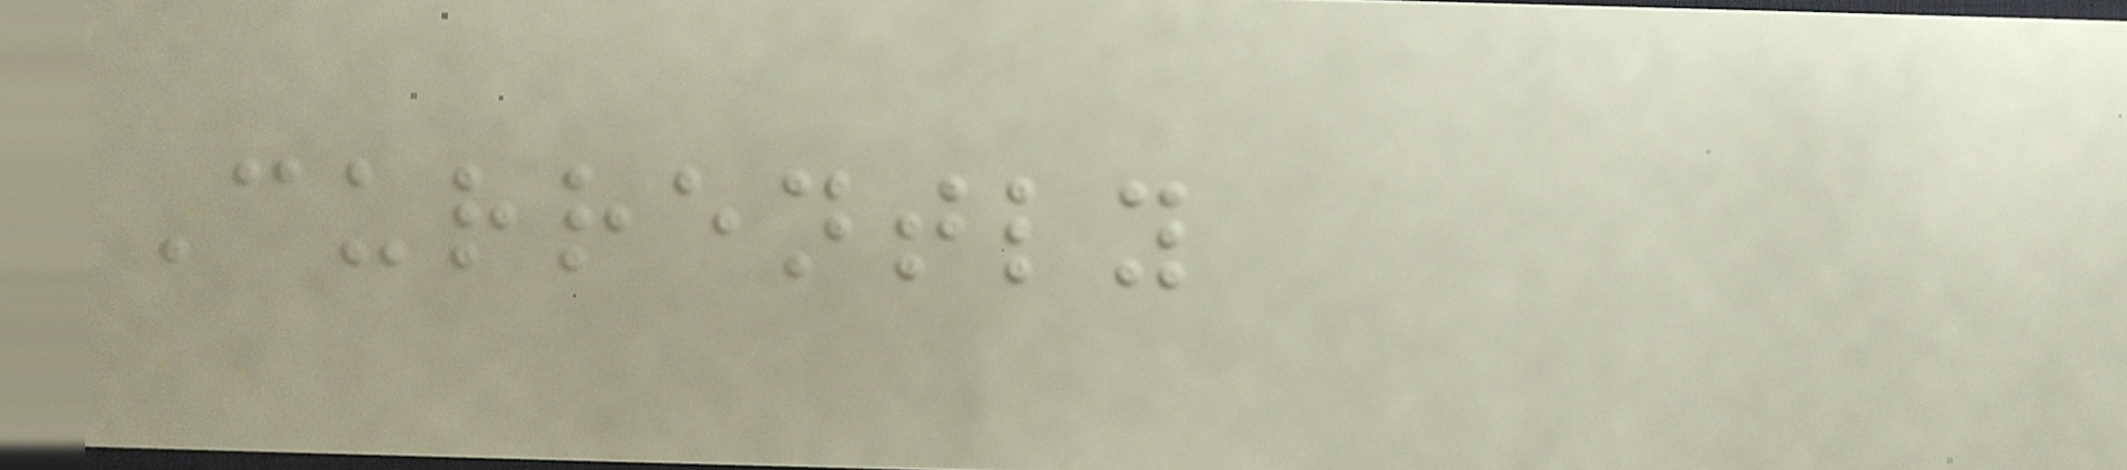Currently
